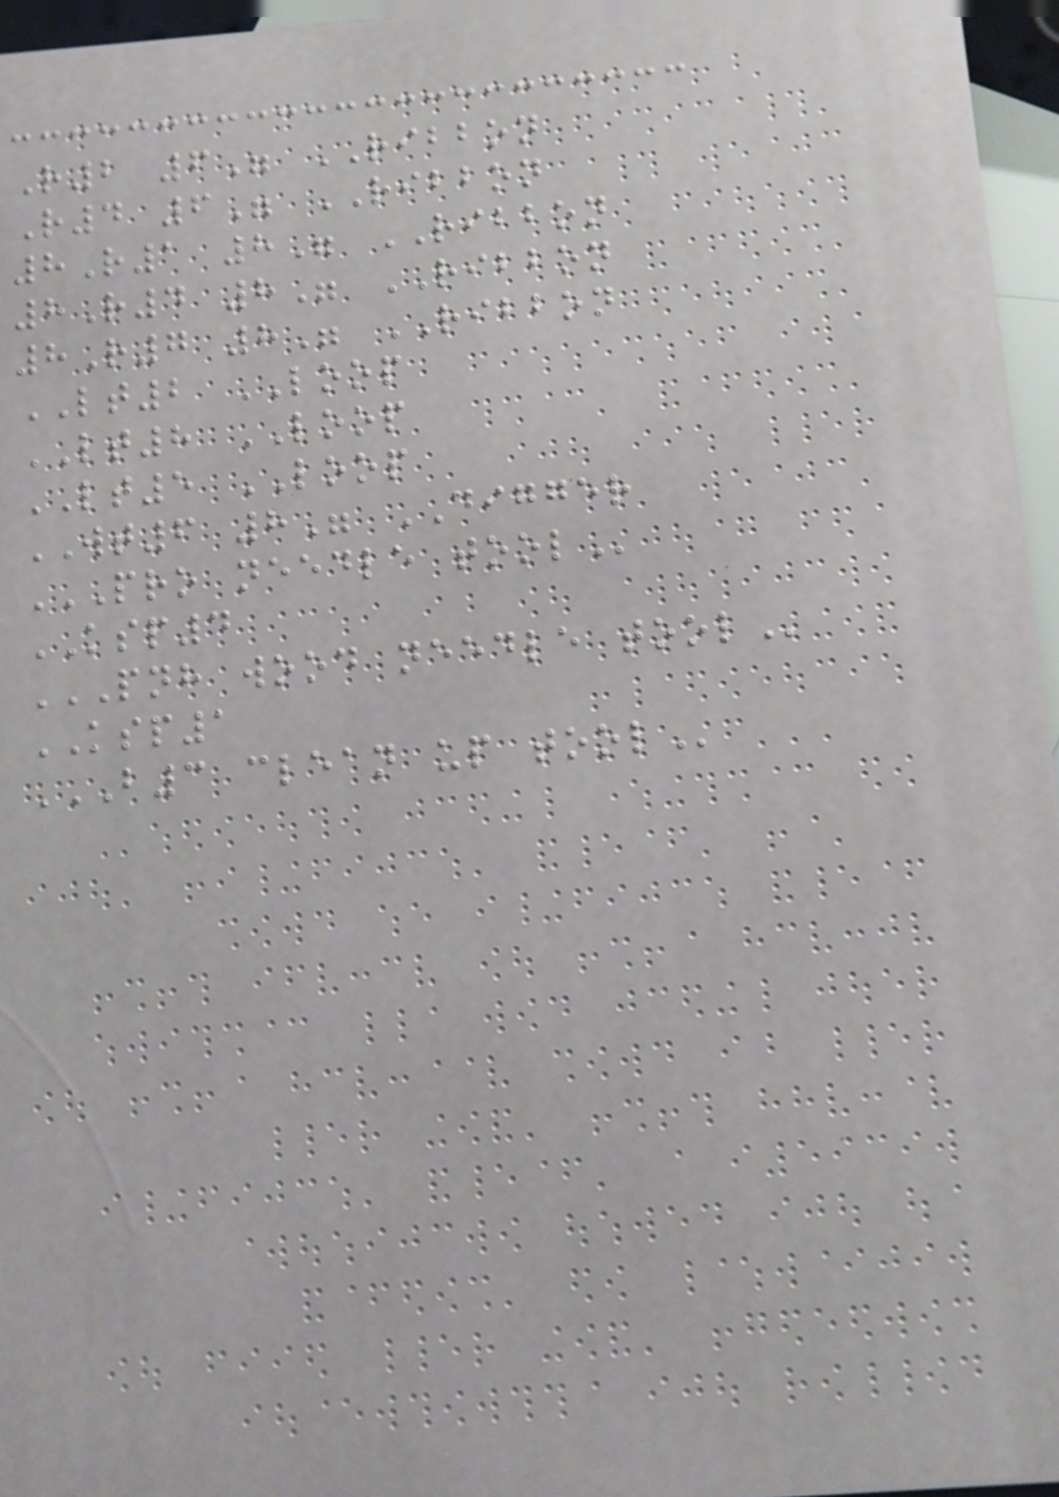R2 6" RIBBON
R4 6" RIBBON
8R1 8" RIBBON
8R4 8" RIBBON
8R7 8" RIBBON
LT2 LOOP
LT8 LOOP
LT5 LOOP
WT6 8" DIGGER
PRO NEEDLE TOOL
KSP4
PNH WOOD NEEDLE TOOL
KSP1
B3 CLEAN UP TOOL
